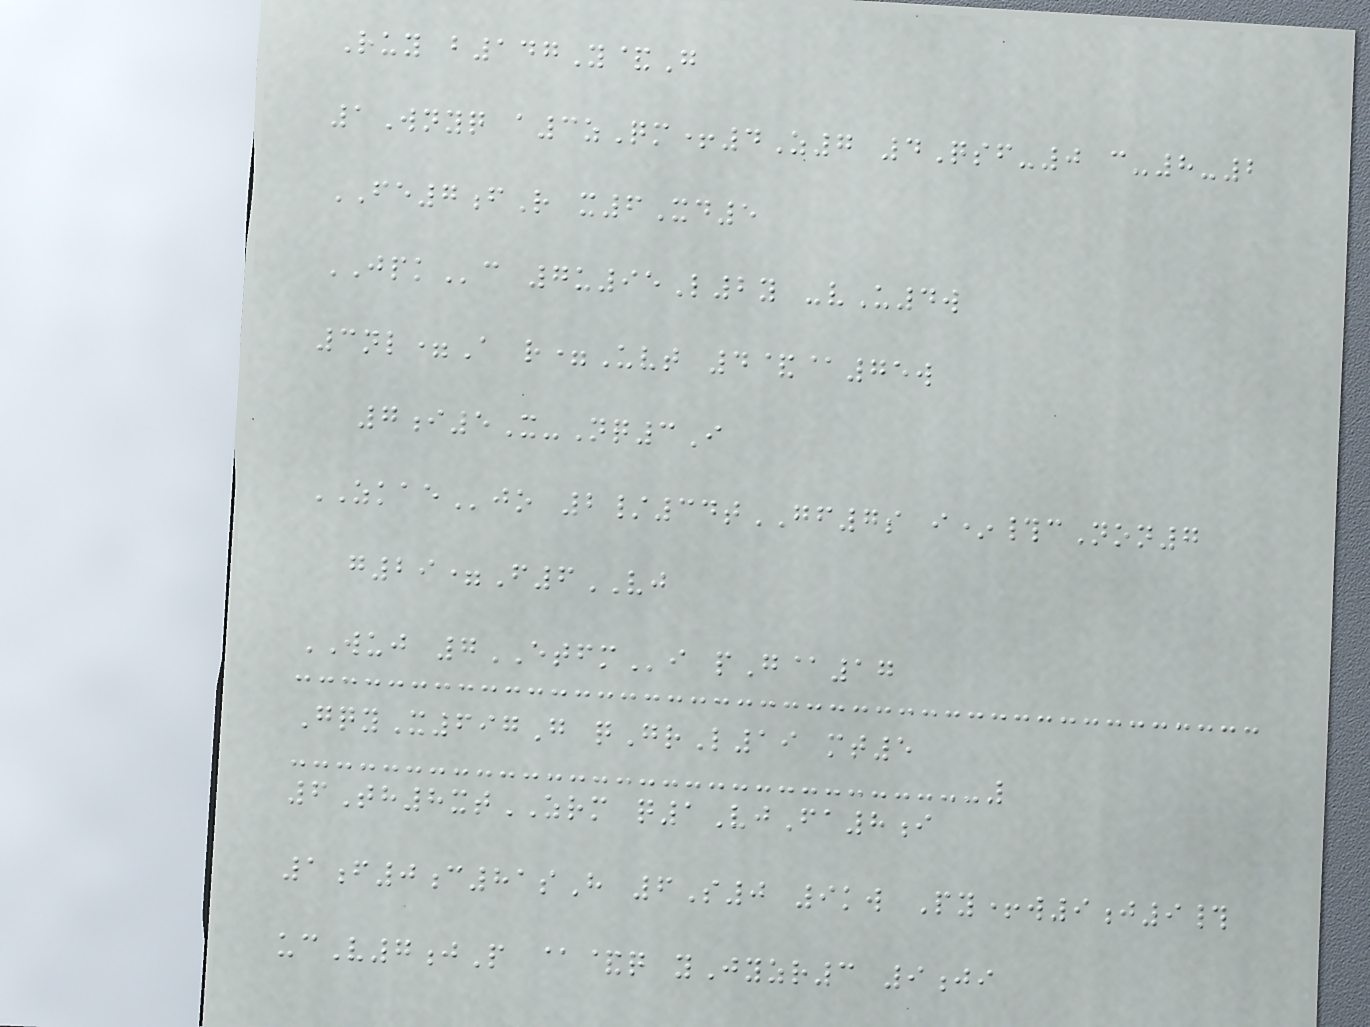Ruy b147Y&G
1Wnyq a3zQm+4Z7 4Qsf-0 c-8-2
FE7fR x6Xd5
JPKc 7u95L2y -vU4w
3nl=A r=Uvt 4&@75w
7i5X-Nq3I
ZKAEjo 2/34tGF7s i*#cNon7
g29=F6VJ
WUJ 7ETFMi pG@17
GqyX697G qGrL19 mt5
6Th8xtZRM q1VjFa8i
1f0c81sH 6S0 9kw Py+w9j9#
ucV7jP @&q yJyzr3 9ji
